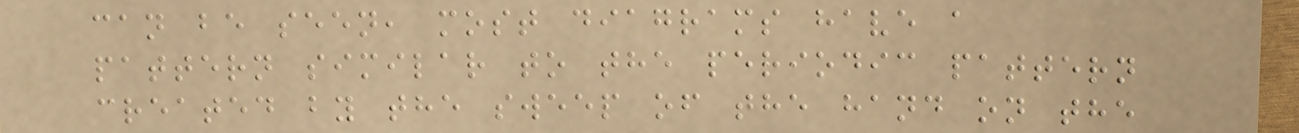can be seen, most diagrams have a
pattern similar to the periodic pattern
created by the sweep of the hand on the
